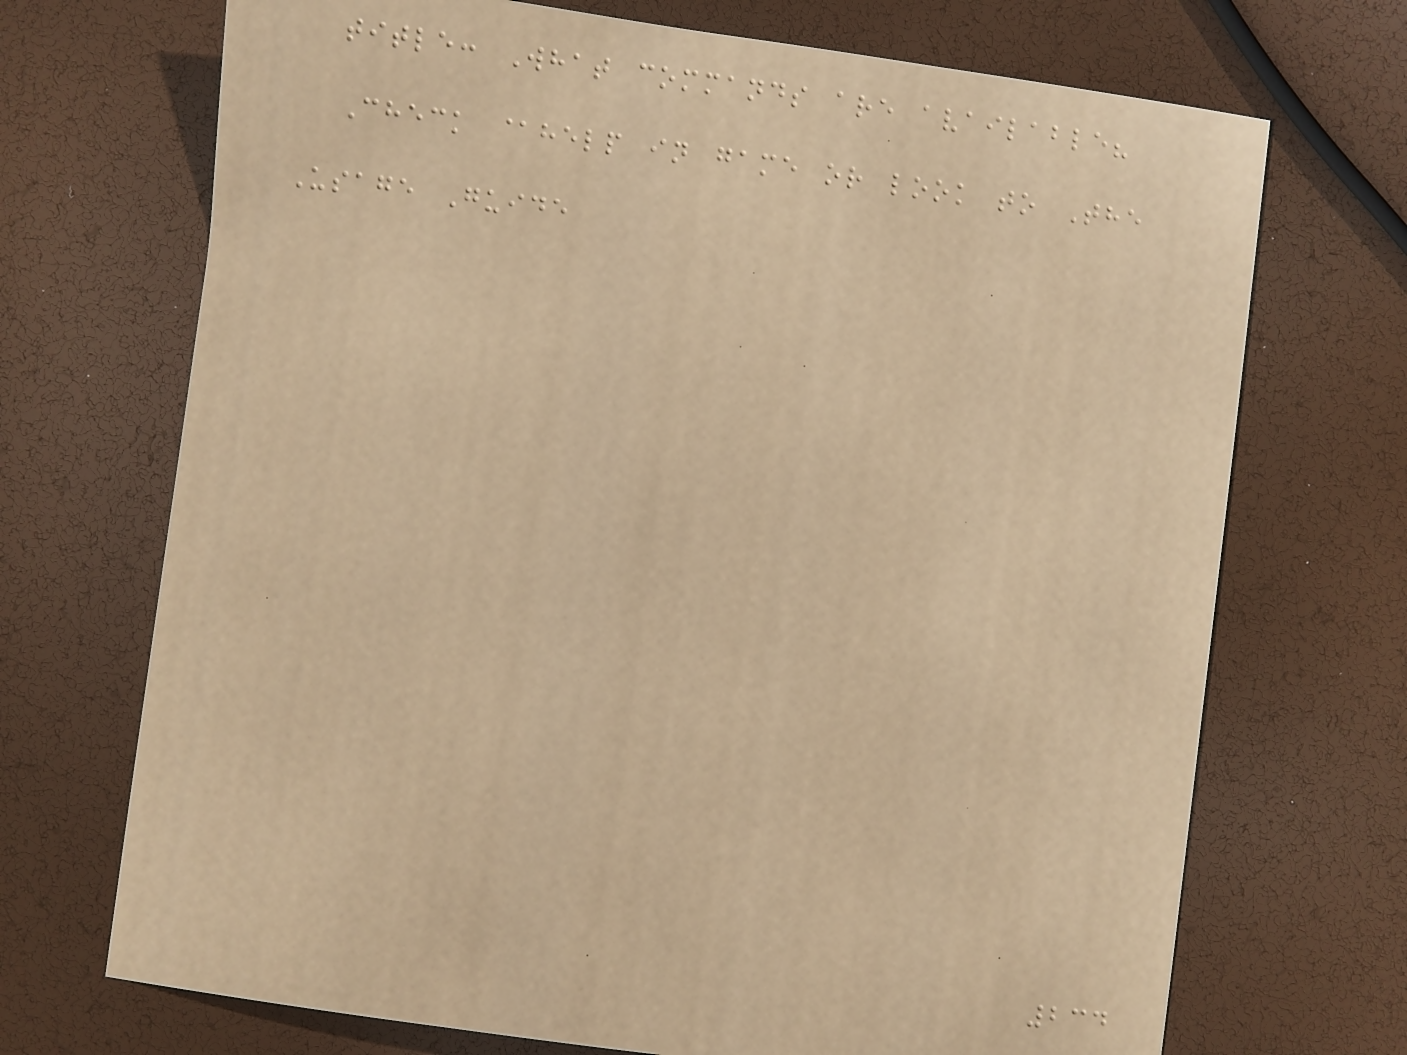title: What commands are available?
Check @help in game or look to The
Usage Guide
234
